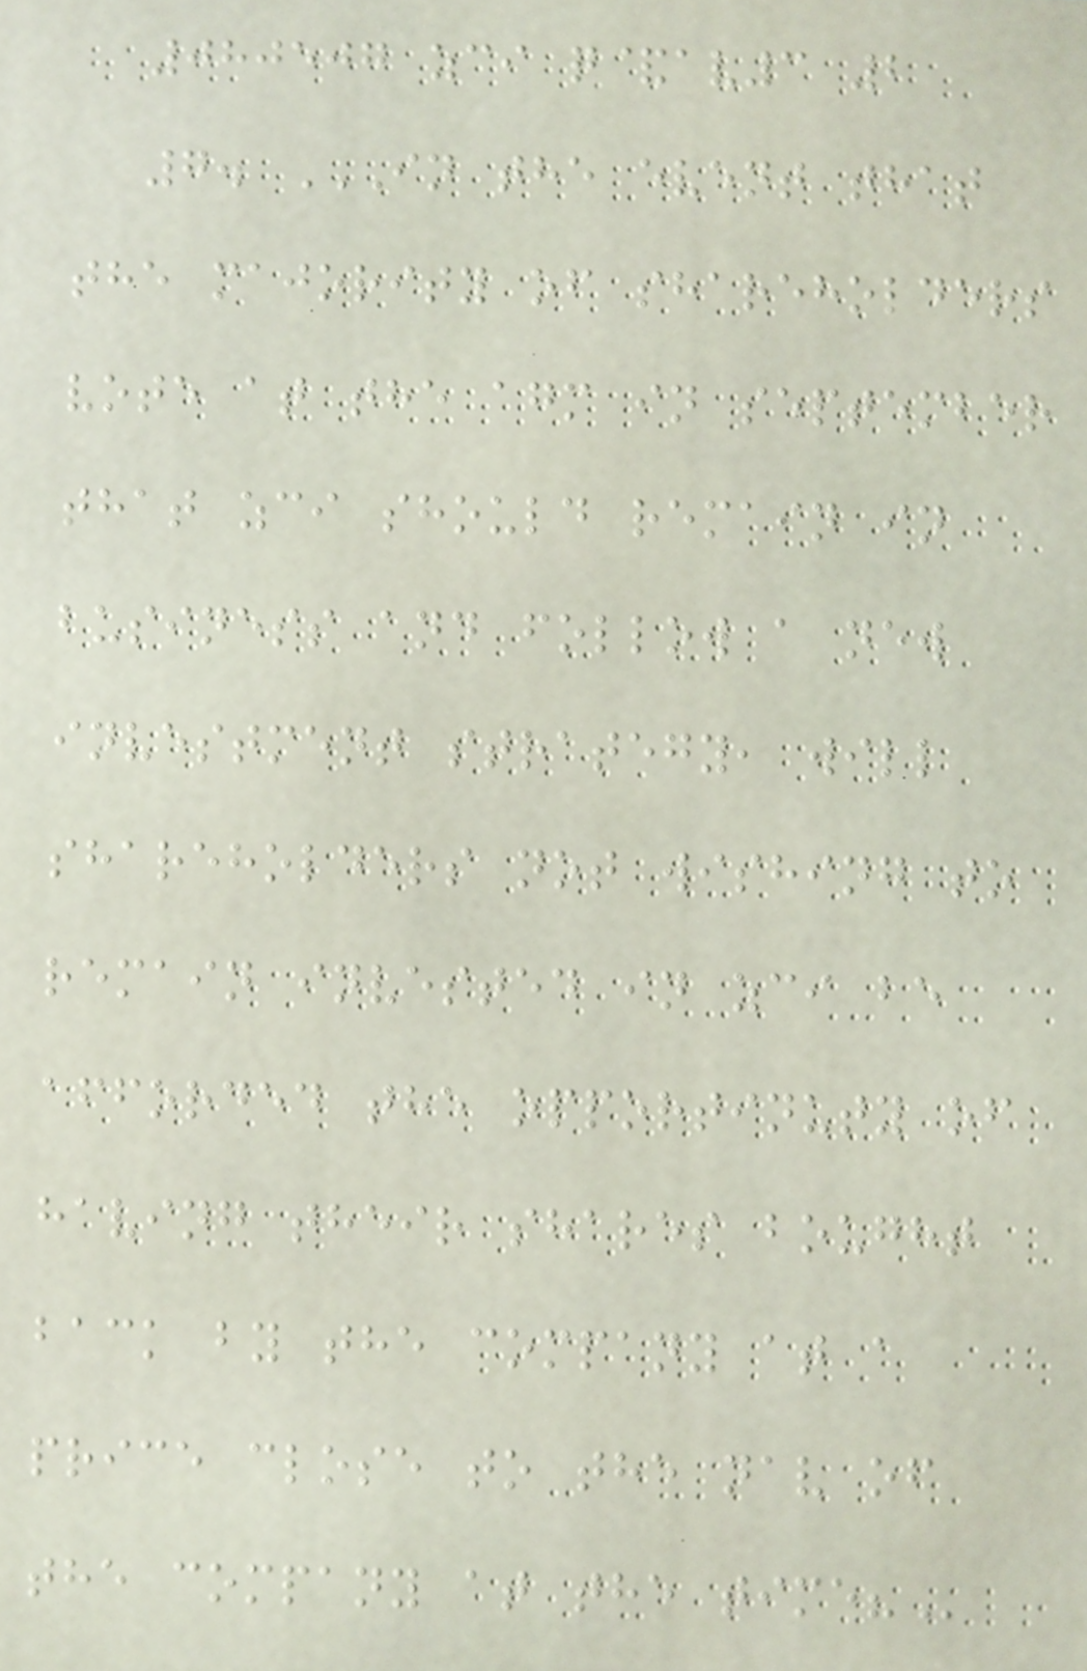080507 zci q&av3 2
7. IN THE EVENT THAT
THE MAJORITY OF SHAREHOLDERS
VOTE AT THE AGM IN SEPTEMBER
THAT ZCI SHOULD REMAIN IN
BUSINESS AND FOLLOW A NEW
INVESTMENT STRATEGY, WILL
SHAREHOLDERS NOT WISHING TO
REMAIN INVESTED IN ZCI BE
AFFORDED THE OPPORTINUTY OF
HAVING THEIR SHARES BOUGHT
BACK BY THE COMPANY AT A
PRICE CLOSE TO THE NAV OF
THE COMPANY AT THE TIME?
